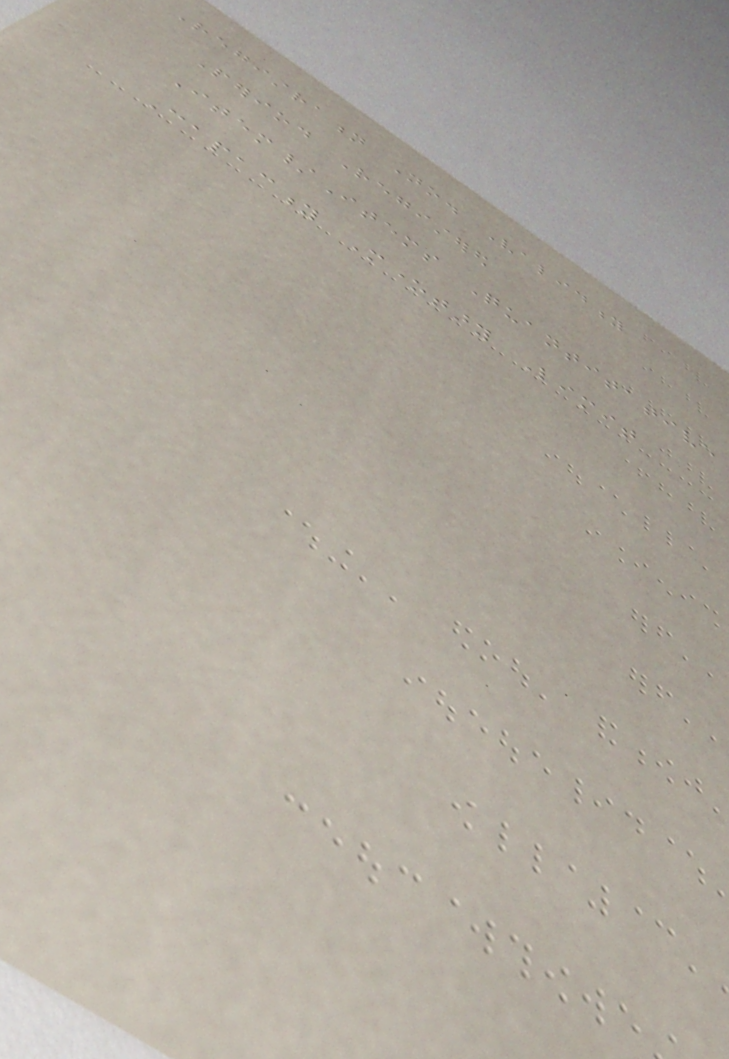Registration No. Validity
Period Registered
Item/Items Quantitative
Capacity Monetary Limit
